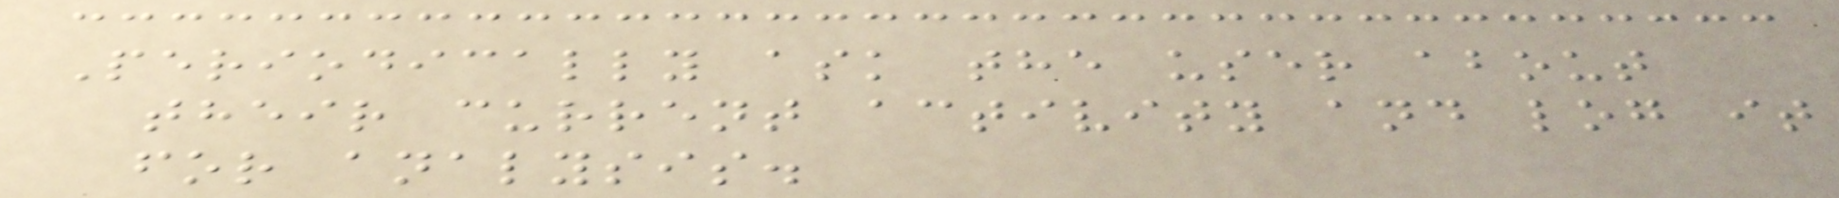Periodically ask the user about
their current activity and log it
for analysis.
